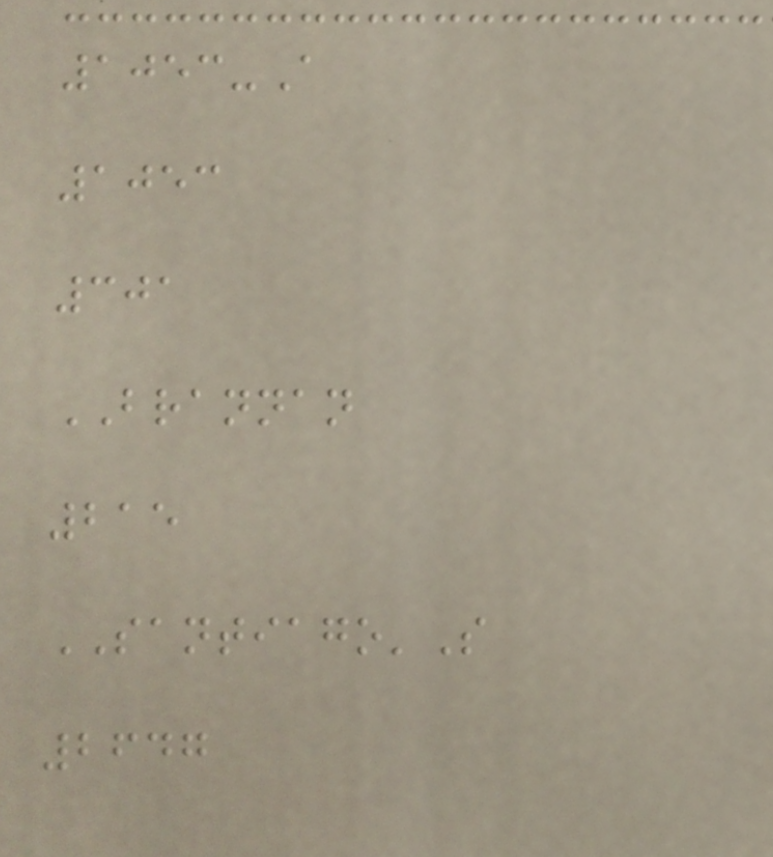1053-A
1053
301
BRANNAN
215
SANTIAGO'S
2647
